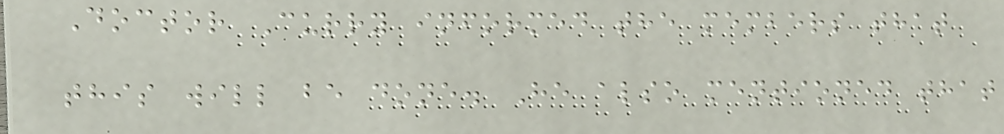Doctor Curry informed the members that
this will be done. He also mentioned that
